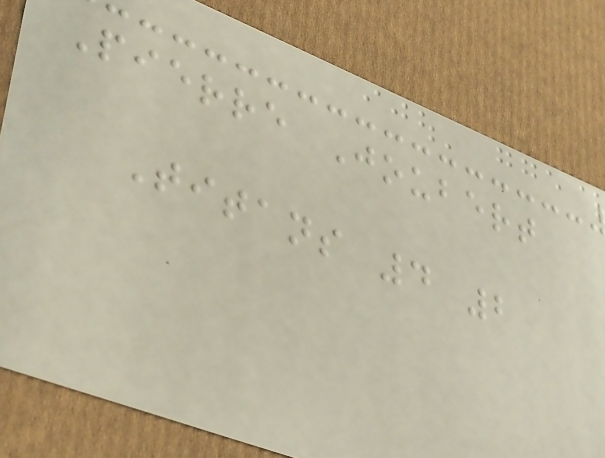Pierre Joubert
Titans 4 2
